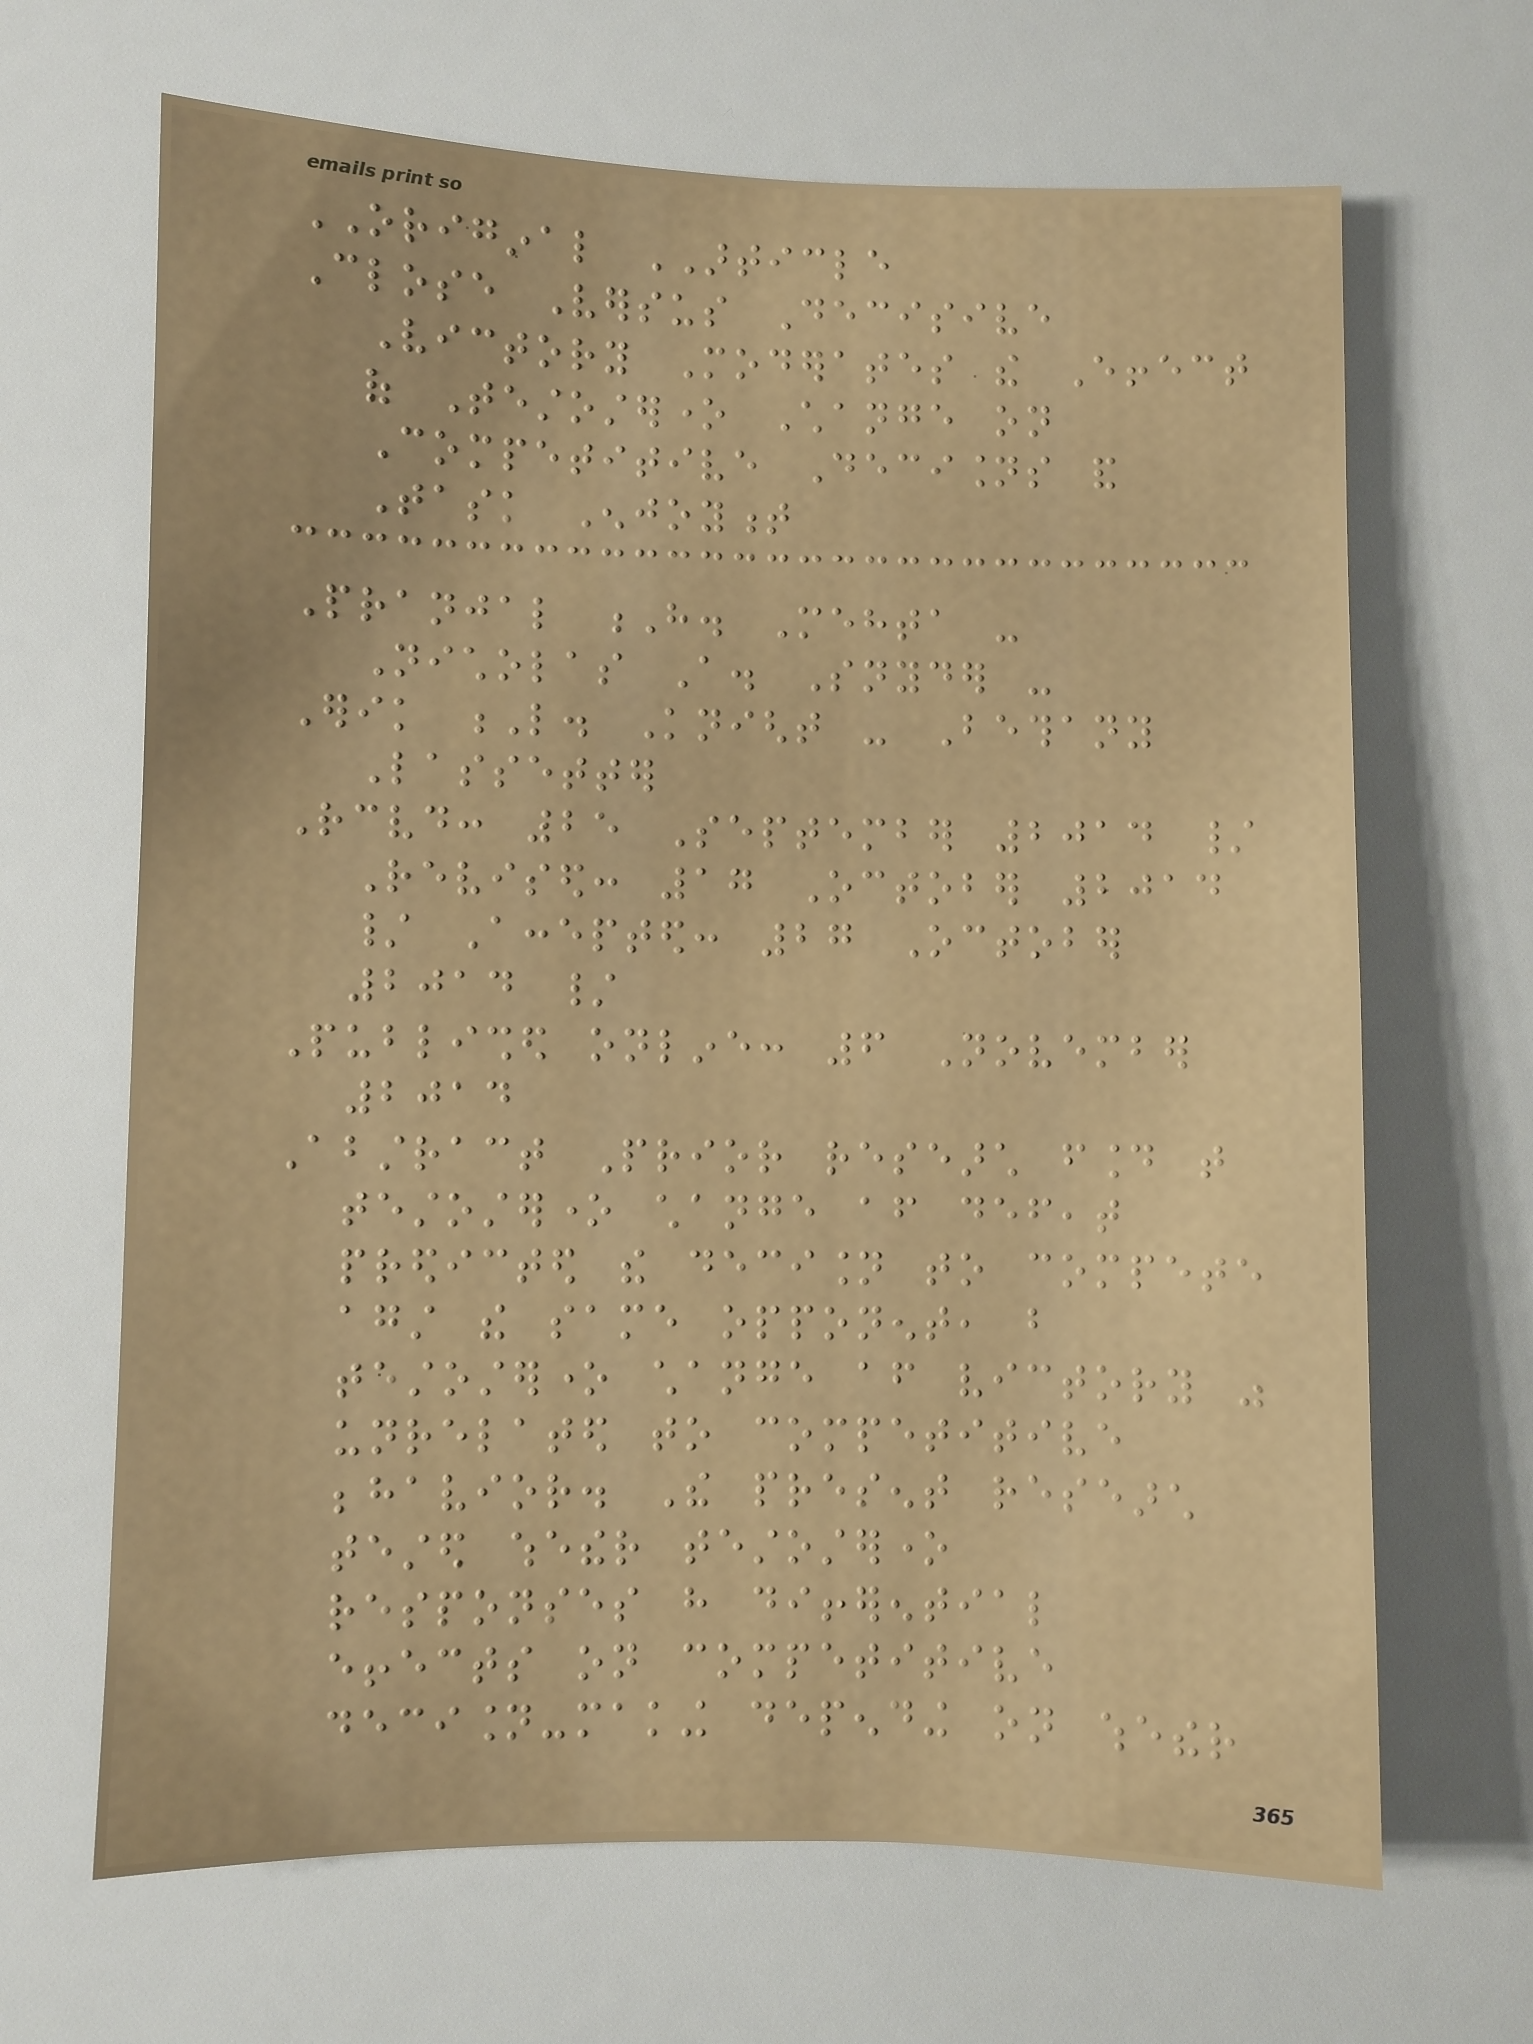ORIGINAL ARTICLE
Close Versus Decisive
Victory Moderates the Effect
of Testosterone Change on
Competitive Decisions and
Task Enjoyment
Pranjal H. Mehta -
Nicholas A. Snyder -
Erik L. Knight - Bethany
Lassetter
Received: 25 September 2014 /
Revised: 17 October 2014
/ Accepted: 27 October
2014 /
Published online: 6 November
2014
Abstract Prior research found that
testosterone change after defeat
predicted the decision to compete
against the same opponent, but
testosterone change after victory was
unrelated to competitive
behavior. The present research
tested whether testosterone
responses have differential
effects on competitive
decision-making depending on whether
